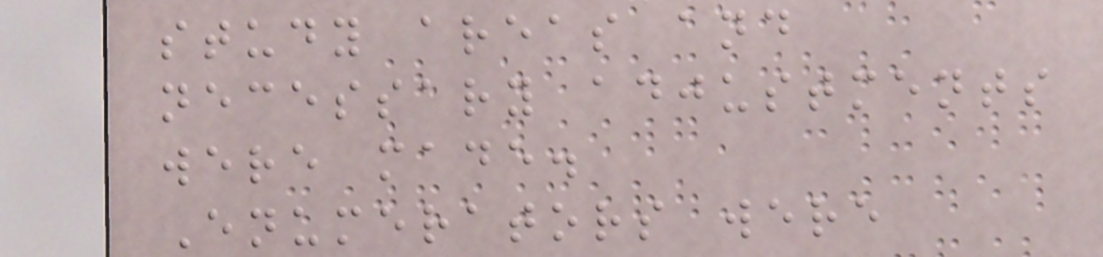study areas and
necessary adjustments
were made.
Enumerators were
